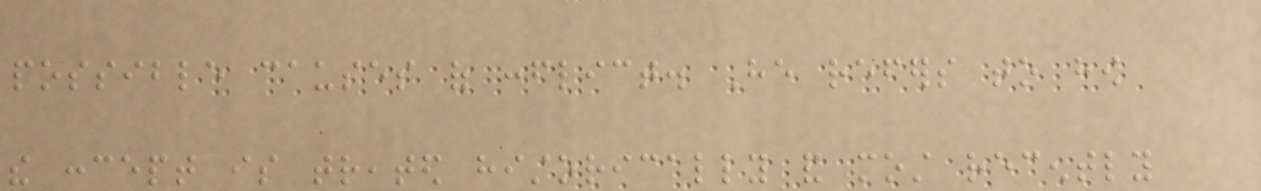possible causes of conflict. He refers to how
the concept is treated historically and most recently
